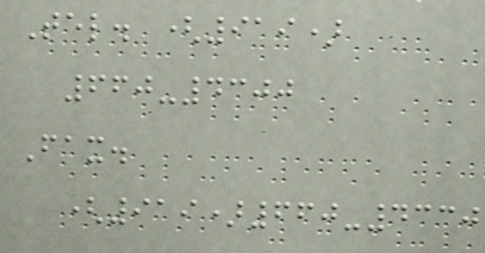Tel. (919)
660-4300
Fax.
(919)660-4330
